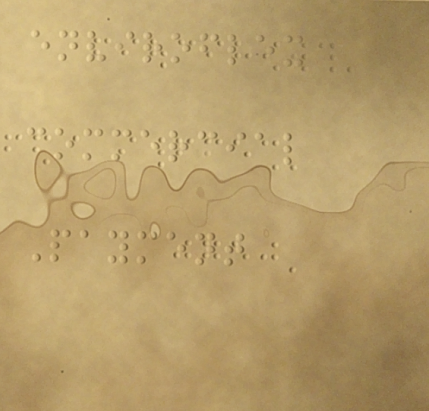enviroflex
commercial
Payment
